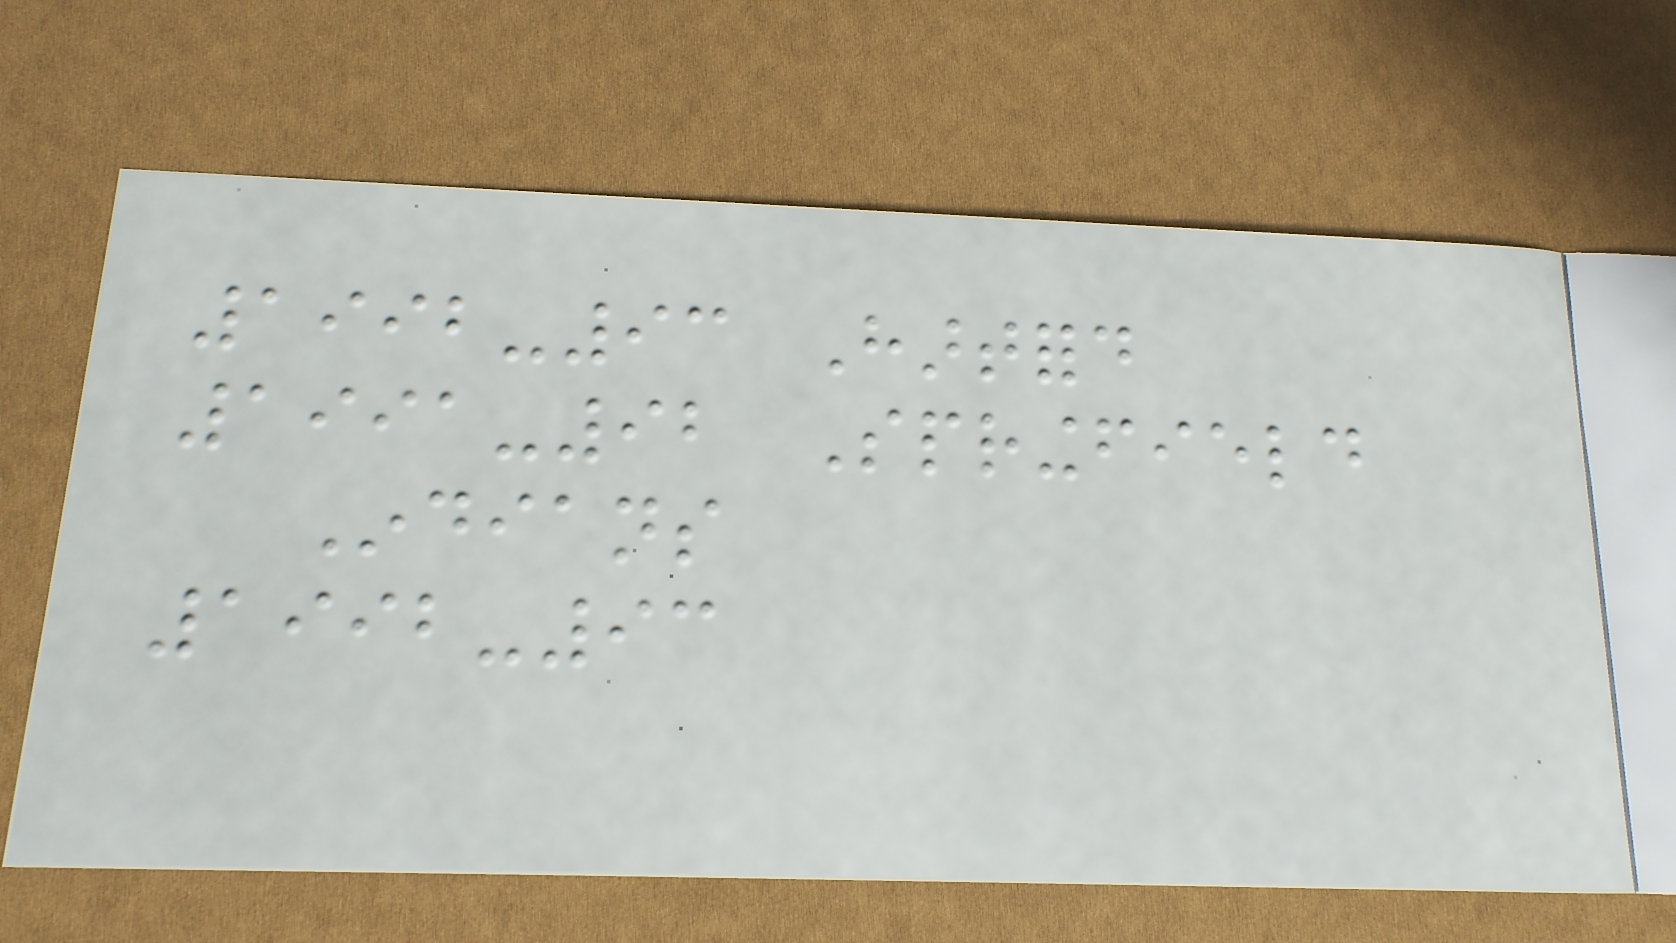1992-93 Hartford
1991-92 Springfield
Indians
1992-93
